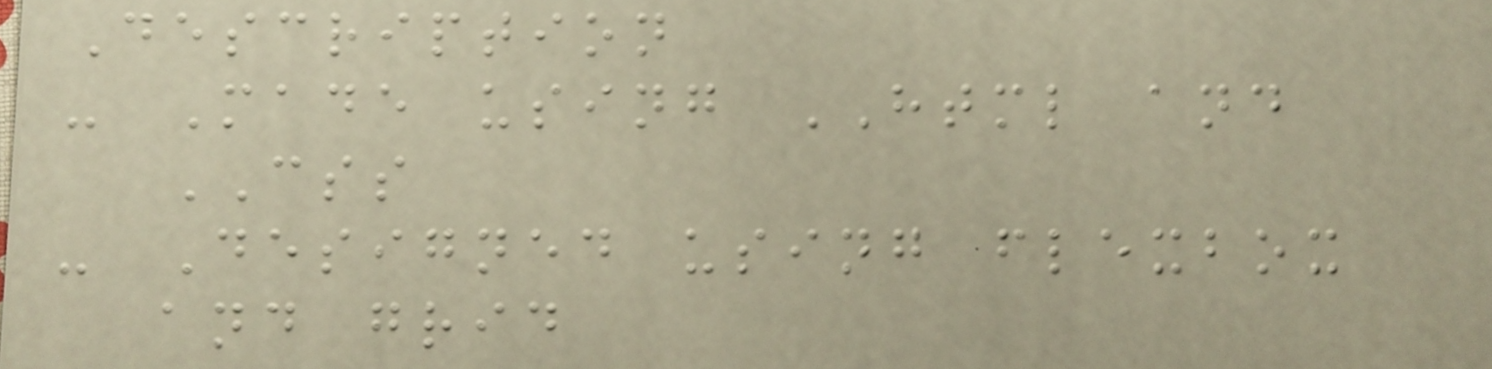Description
- Made using HTML and
CSS
- Designed using flexbox
and grid
